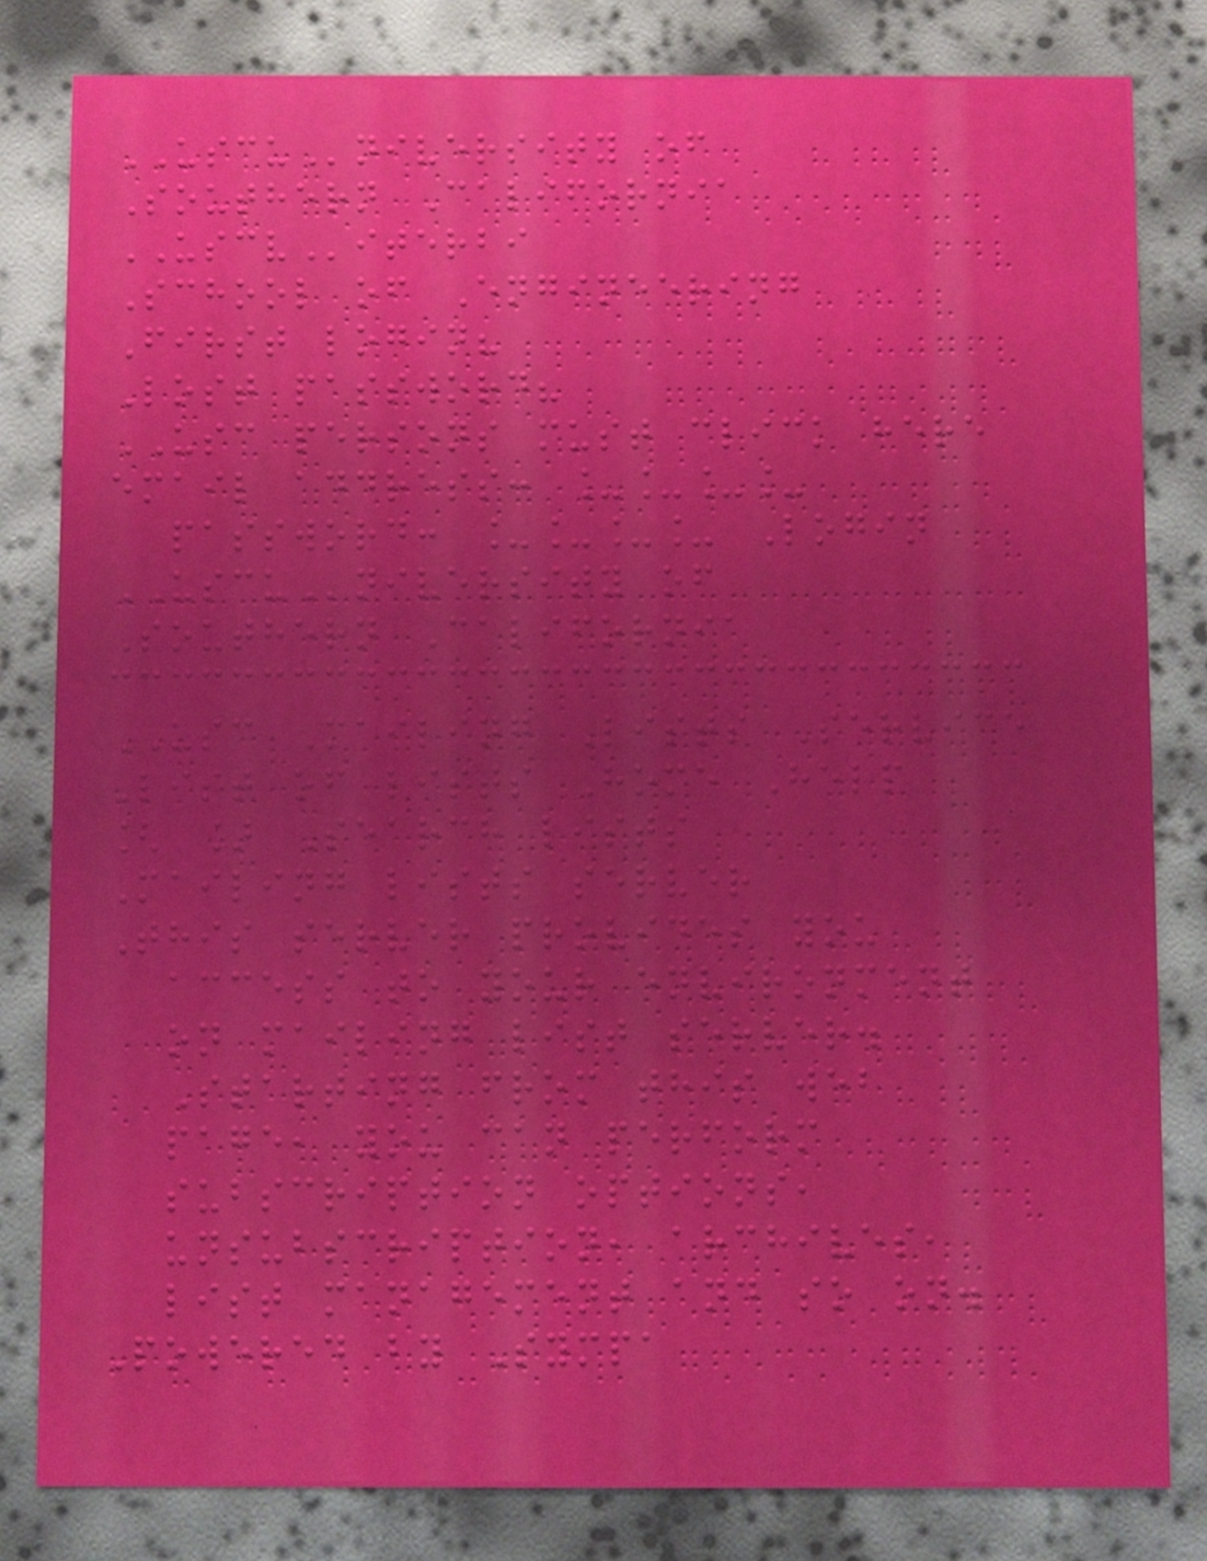USCUniversity of
Southern California
USCViterbi
School of Engineering
First login?
Lost password?
USC persons must click here
email address: ____
password: ____ Login
USCUniversity of
Southern California
USC Mailing Lists Service
List of lists Home Help
[ ] Search lists
Mailing lists server
This server provides you
access to your environment
on mailing list server.
Starting from this web
page, you can perform
subscription options,
unsubscription, archives,
list management and so on.
Powered by Sympa
